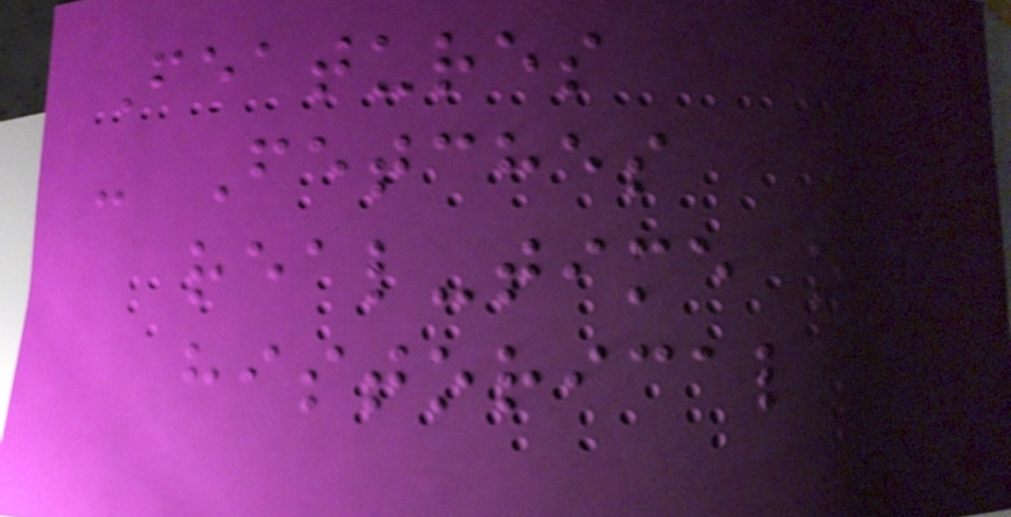Features
- Fetches
real-time or
historical
